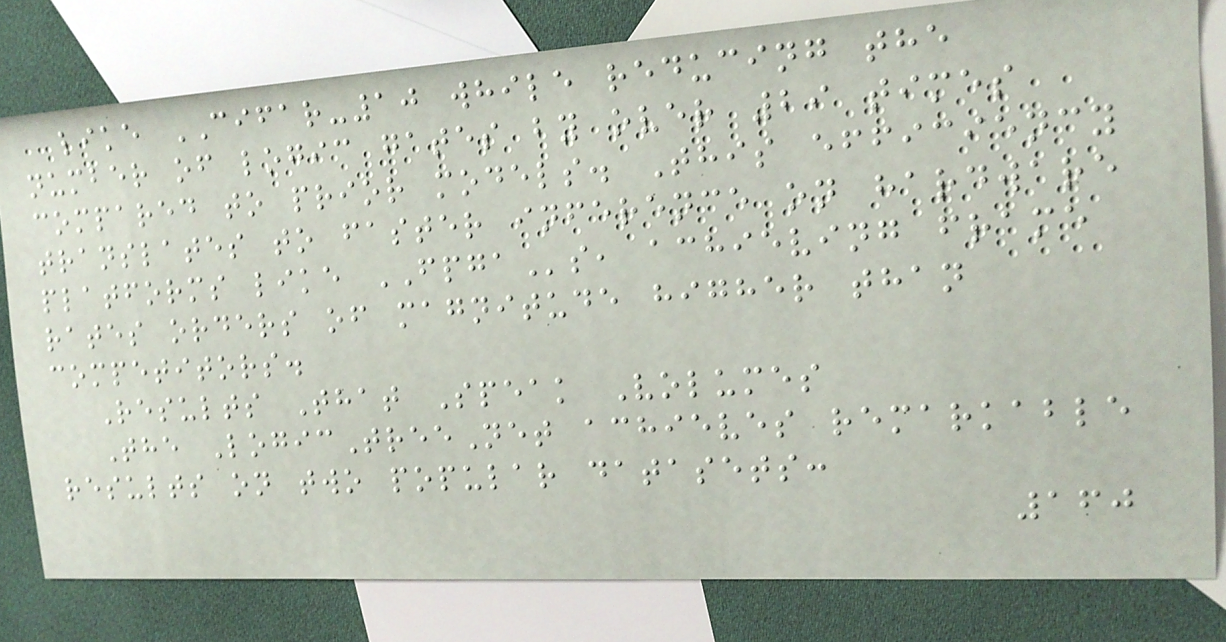like CIFAR-10 while reducing the
number of logic gates by over 29 times
compared to prior models. This efficiency
translates to faster inference on hardware
platforms like FPGAs, achieving frame
rates orders of magnitude higher than
competitors.
Results That Speak Volumes
The LogicTreeNet achieves remarkable
results on two popular datasets:
160
